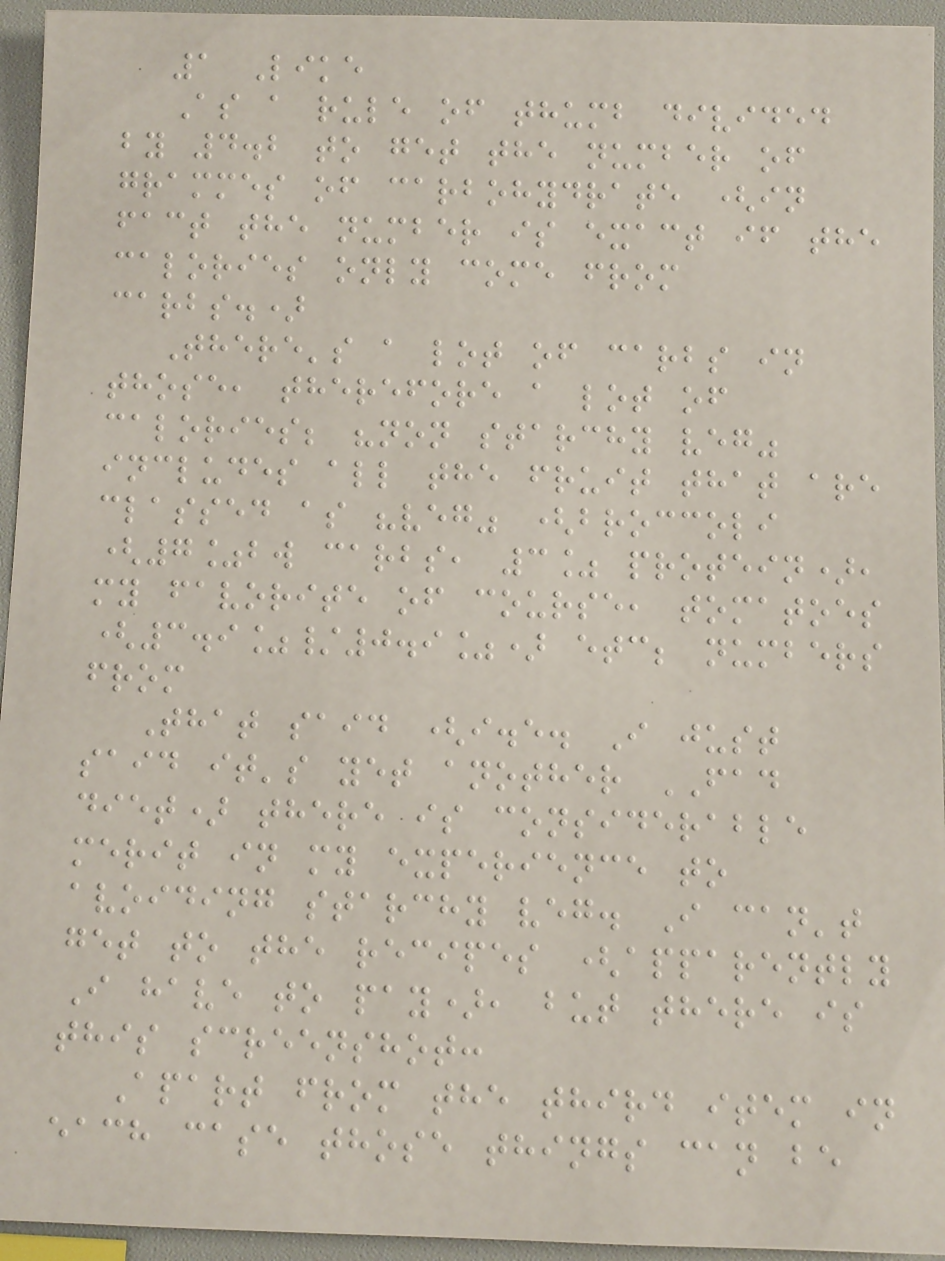1 Like
As a rule of thumb divided
by 4.2 to get the number of
grammes of carbohydrate (in
fact the number is exact if the
calories only come from
carbs.)
There's a lot of carbs in
those, therefore a lot of
calories; "non starchy veg"
includes all the fruit that are
classed as "veg" (broccoli
(7%bw carbs, 3% protein),
my favorite of course, tomatoes
(3.9%/0.9%) etc; numbers
from
That said (i.e. I just
said it's yet another FAD
diet) there is considerable
merit in my experience to
avoiding starchy veg. I can't
get to the recipes (apparently
I have to pay), but there is
this screenshot:
Apart from the third item in
each case those things can be
